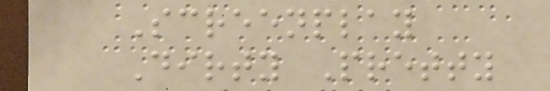Screenplay
Dirty Pretty
